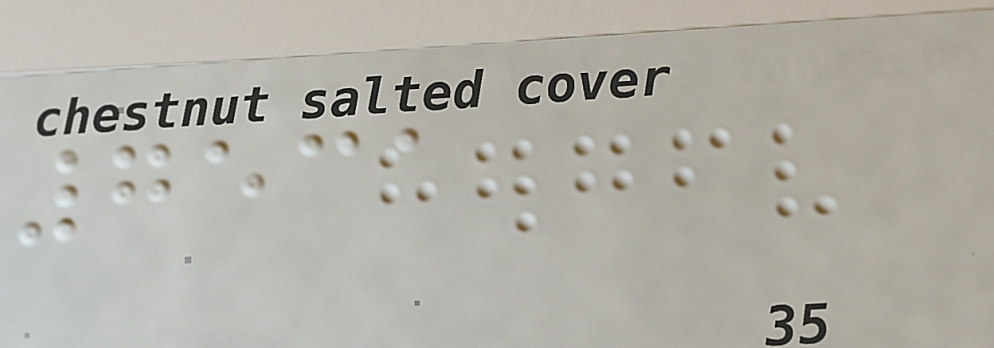7531
